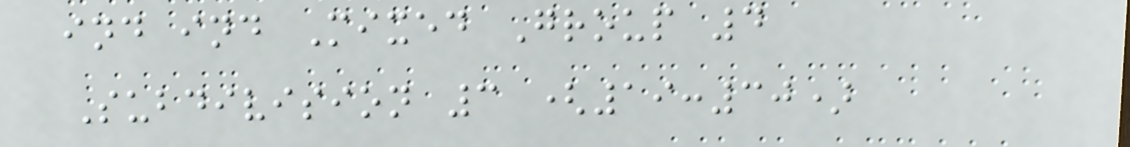ind ind Mixed Group 4
Subdivision 3 (19:30)
